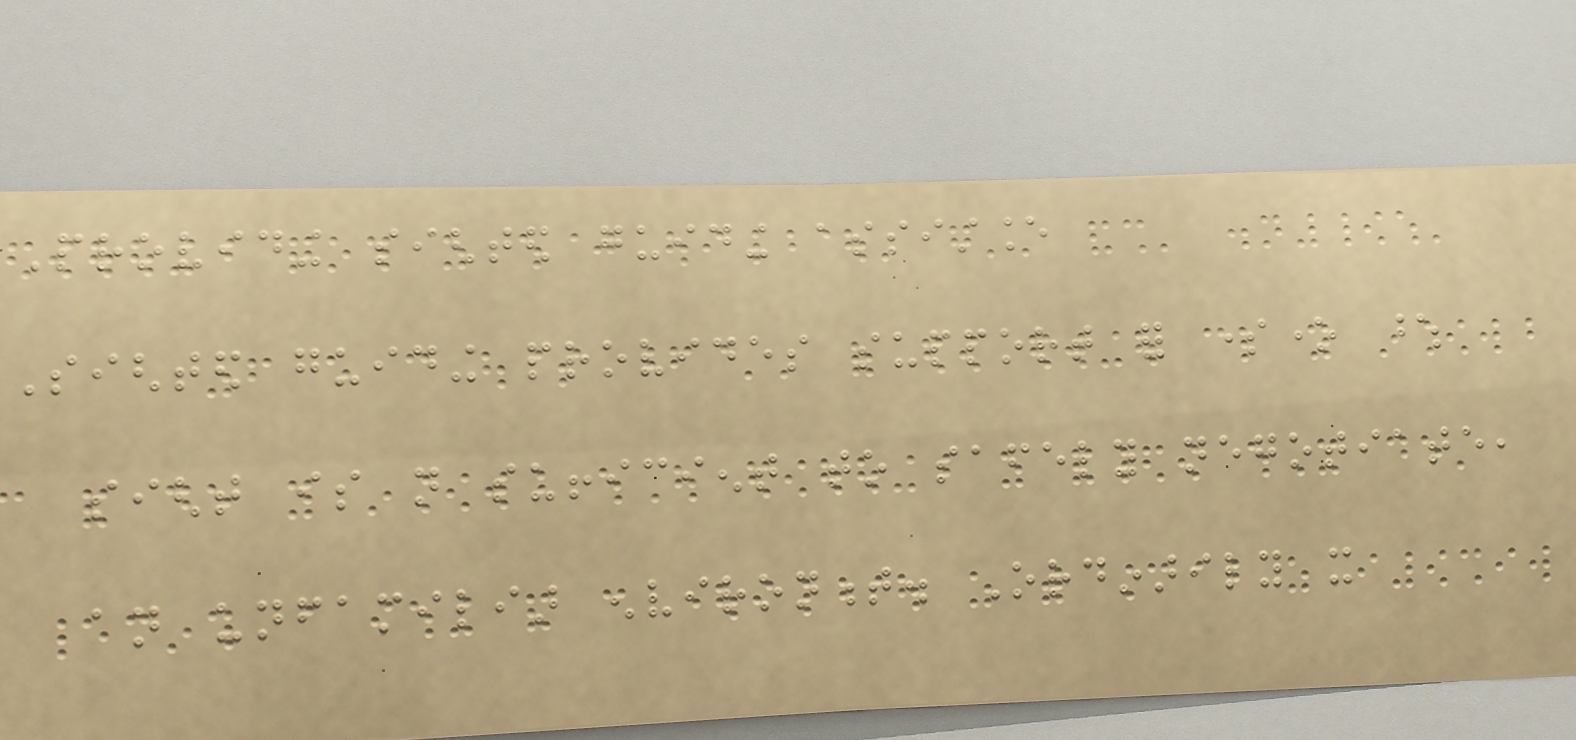Providing sighted guiding assistance
Sighted guiding provides support for someone whose
sight is not sufficient to safely negotiate,
an unfamiliar environment. Ordinarily it
